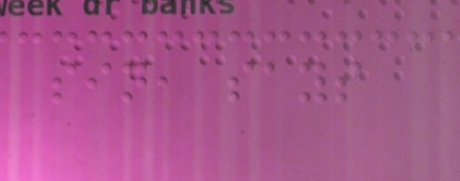sin, says
